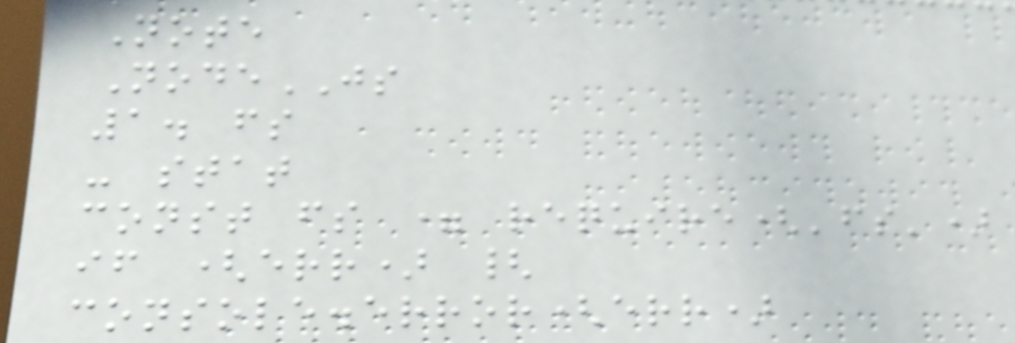Note
NodeJS
1. fs
- stat
const fs = require('fs')
if (err) {
console.error(err)
